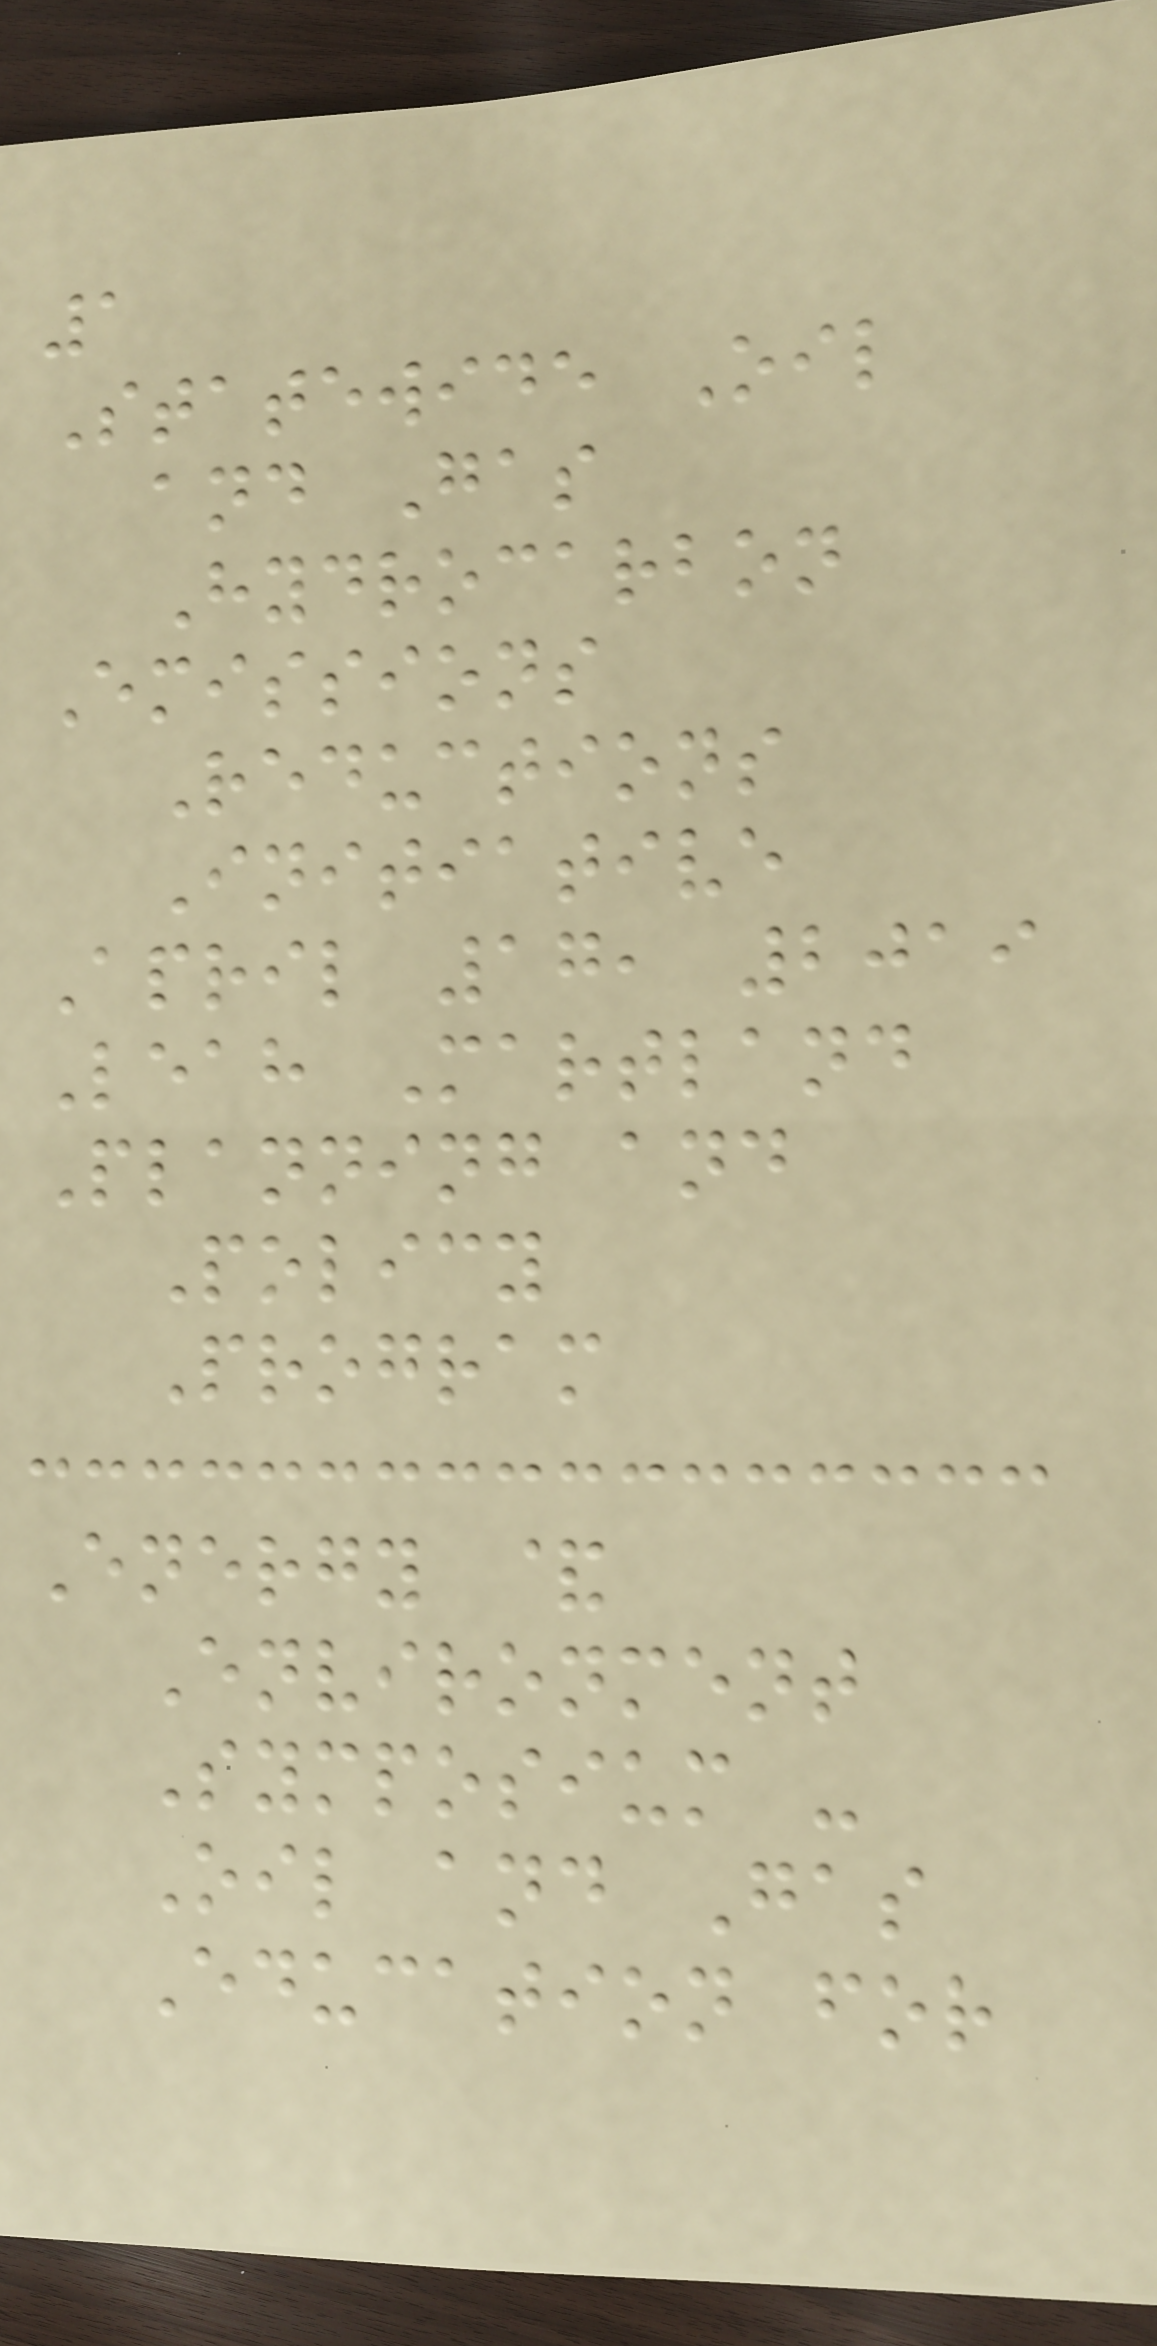1
Statewide Oil
and Gas
Hydrocarbon
Emissions
Reductions
Initiative
April 17, 2019
Leah Martland
Planning and
Policy
Program
Energy &
Environment
Symposium -
Oil and Gas
Education for
